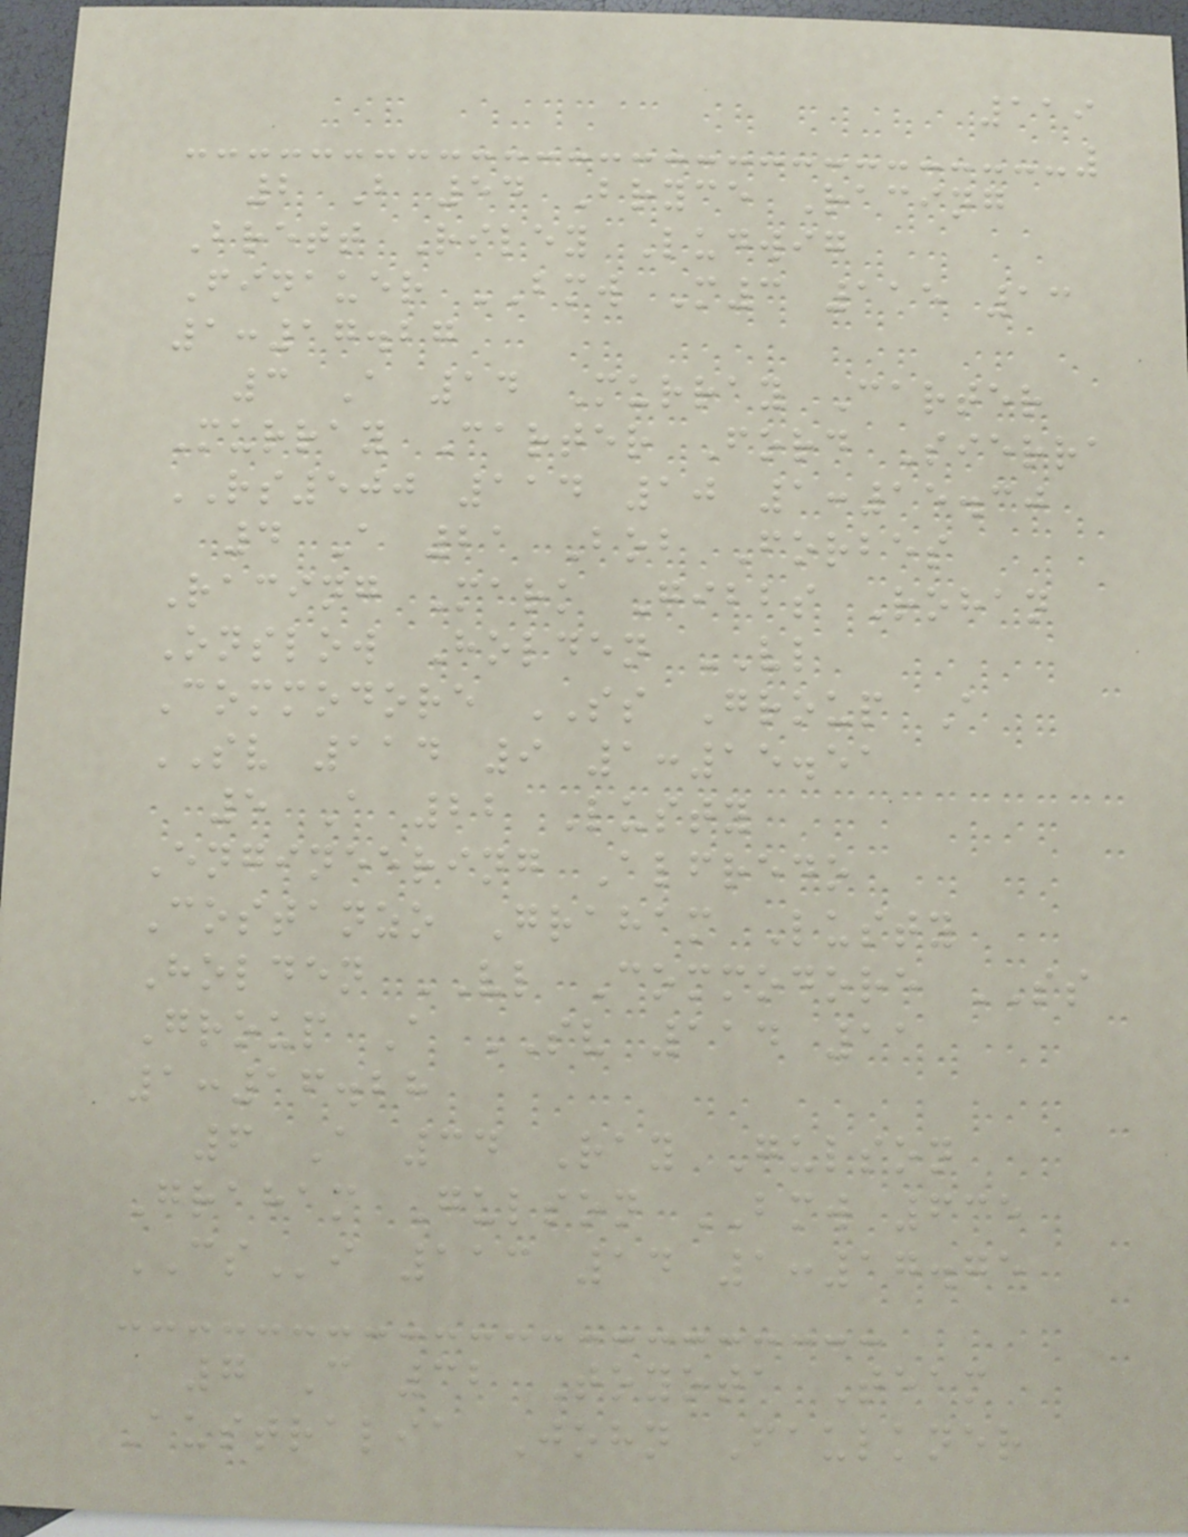119
2 B 54 Bryce Racing
Brett Riley Ludwig
Finauer BMW M3 115 13
1:17.27
3 A 14 Murray Carter
Murray Carter Ford Sierra
RS500 114 10 1:15.30
4 A 21 Bob Forbes
Racing Mark Gibbs Rohan
Onslow Holden VL
Commodore SS Group A
SV 114 9 1:15.51
5 A 22 Lusty
Engineering Alfredo
Costanzo Graham Lusty
Holden VL Commodore SS
Group A SV 114 11
1:16.28
6 A 34 Ray Gulson
Graham Gulson BMW 635
CSi 113 14 1:17.75
7 C 32 Toyota Team
Australia John Faulkner
